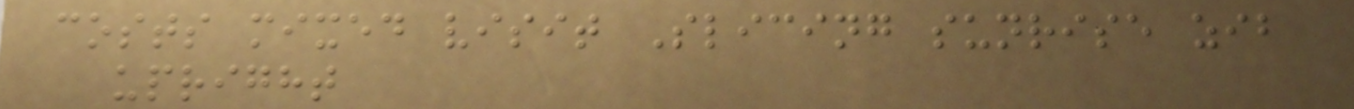costs mixed visit Slicing sunrise zib
upright
